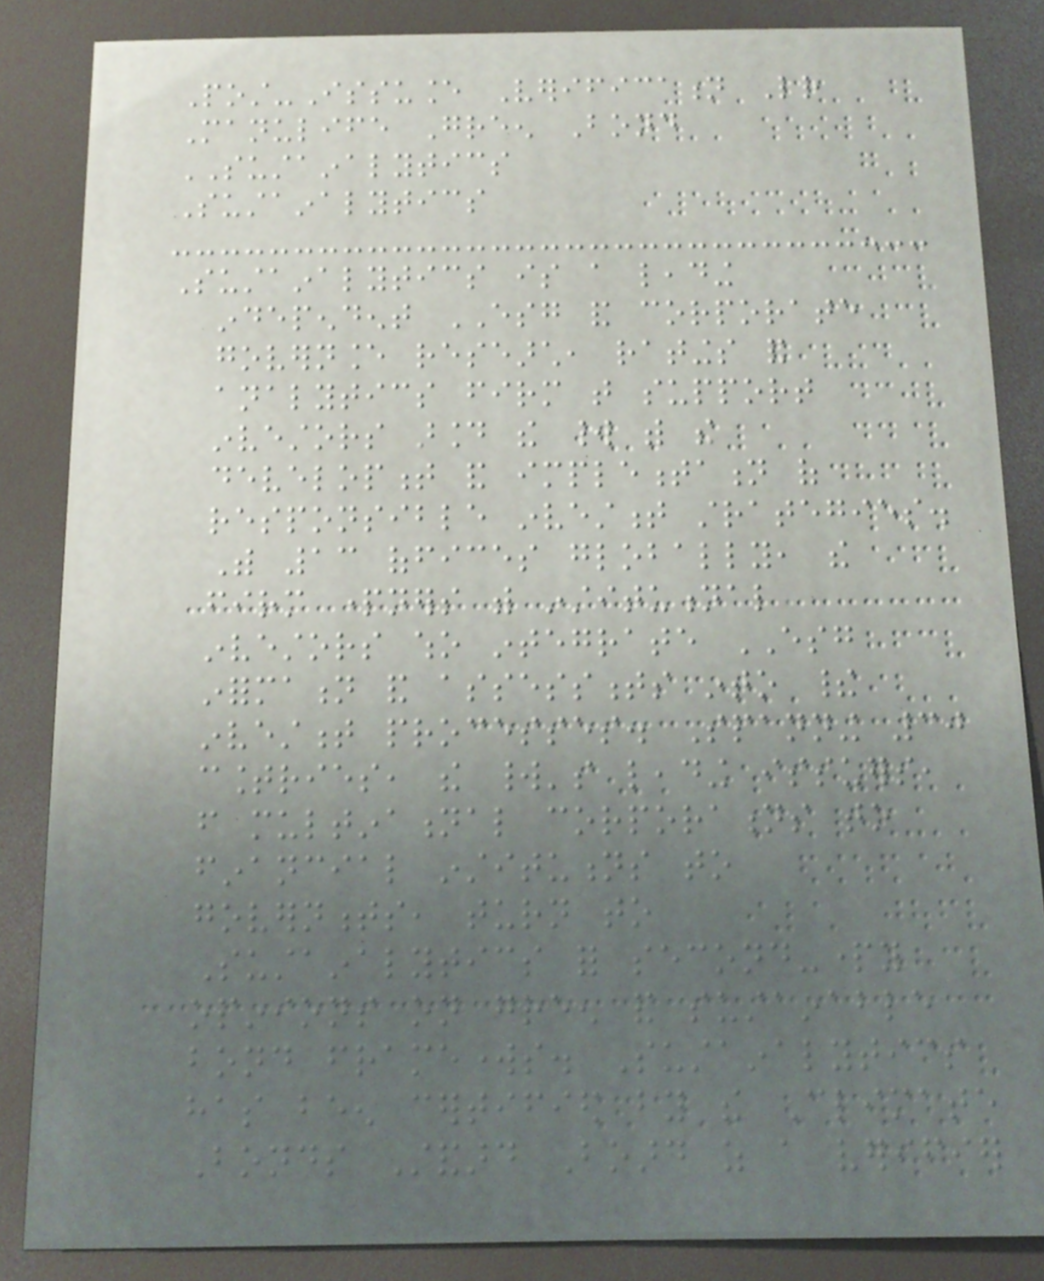Post-Issuance Verification Letter
Manulife Green Bond
SUSTAINALYTICS
Sustainalytics
Sustainalytics is a leading
independent ESG and corporate
governance research, ratings and
analytics firm that support
investors around the world with the
development and implementation of
responsible investment strategies.
With 13 offices globally, the
firm partners with institutional
investors who integrate ESG
information and assessments into their
investment processes. Spanning 30
countries, the world's leading issuers,
from multinational corporations to
financial institutions to
governments, turn to
Sustainalytics for second-party
opinions on green and sustainable
bond frameworks. Sustainalytics
has been certified by the Climate
Bonds Standard Board as a verifier
